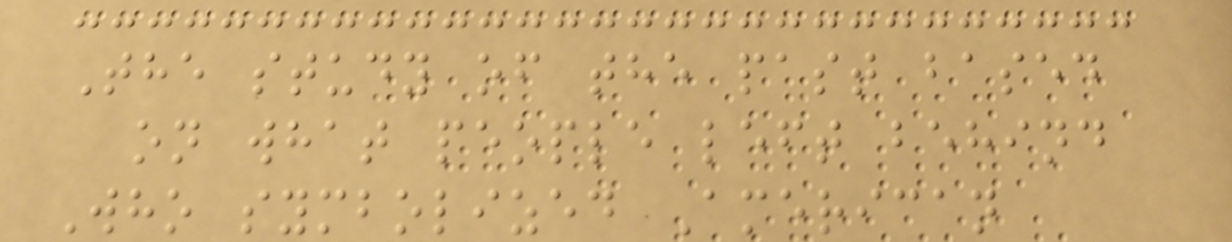The study of the past based
on what people left behind
Who symbolized American
